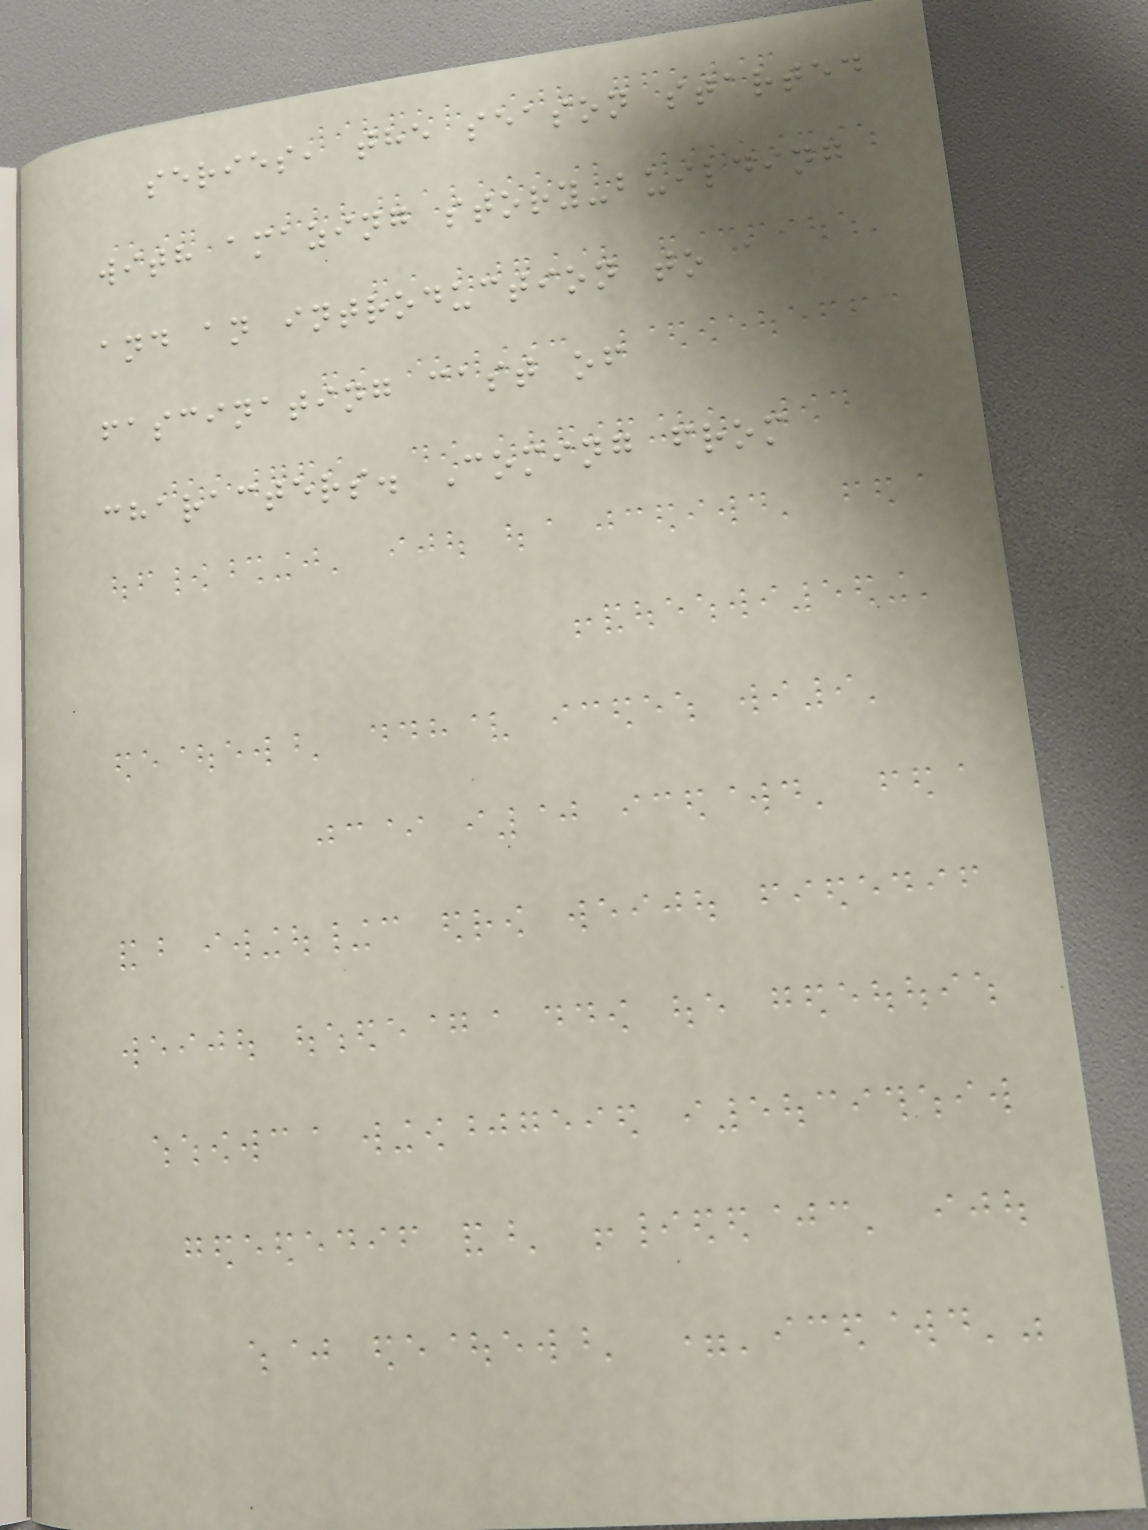series, the season started
with amazing story-building
and an introduction to a
fascinating cast of
characters. Coming from
